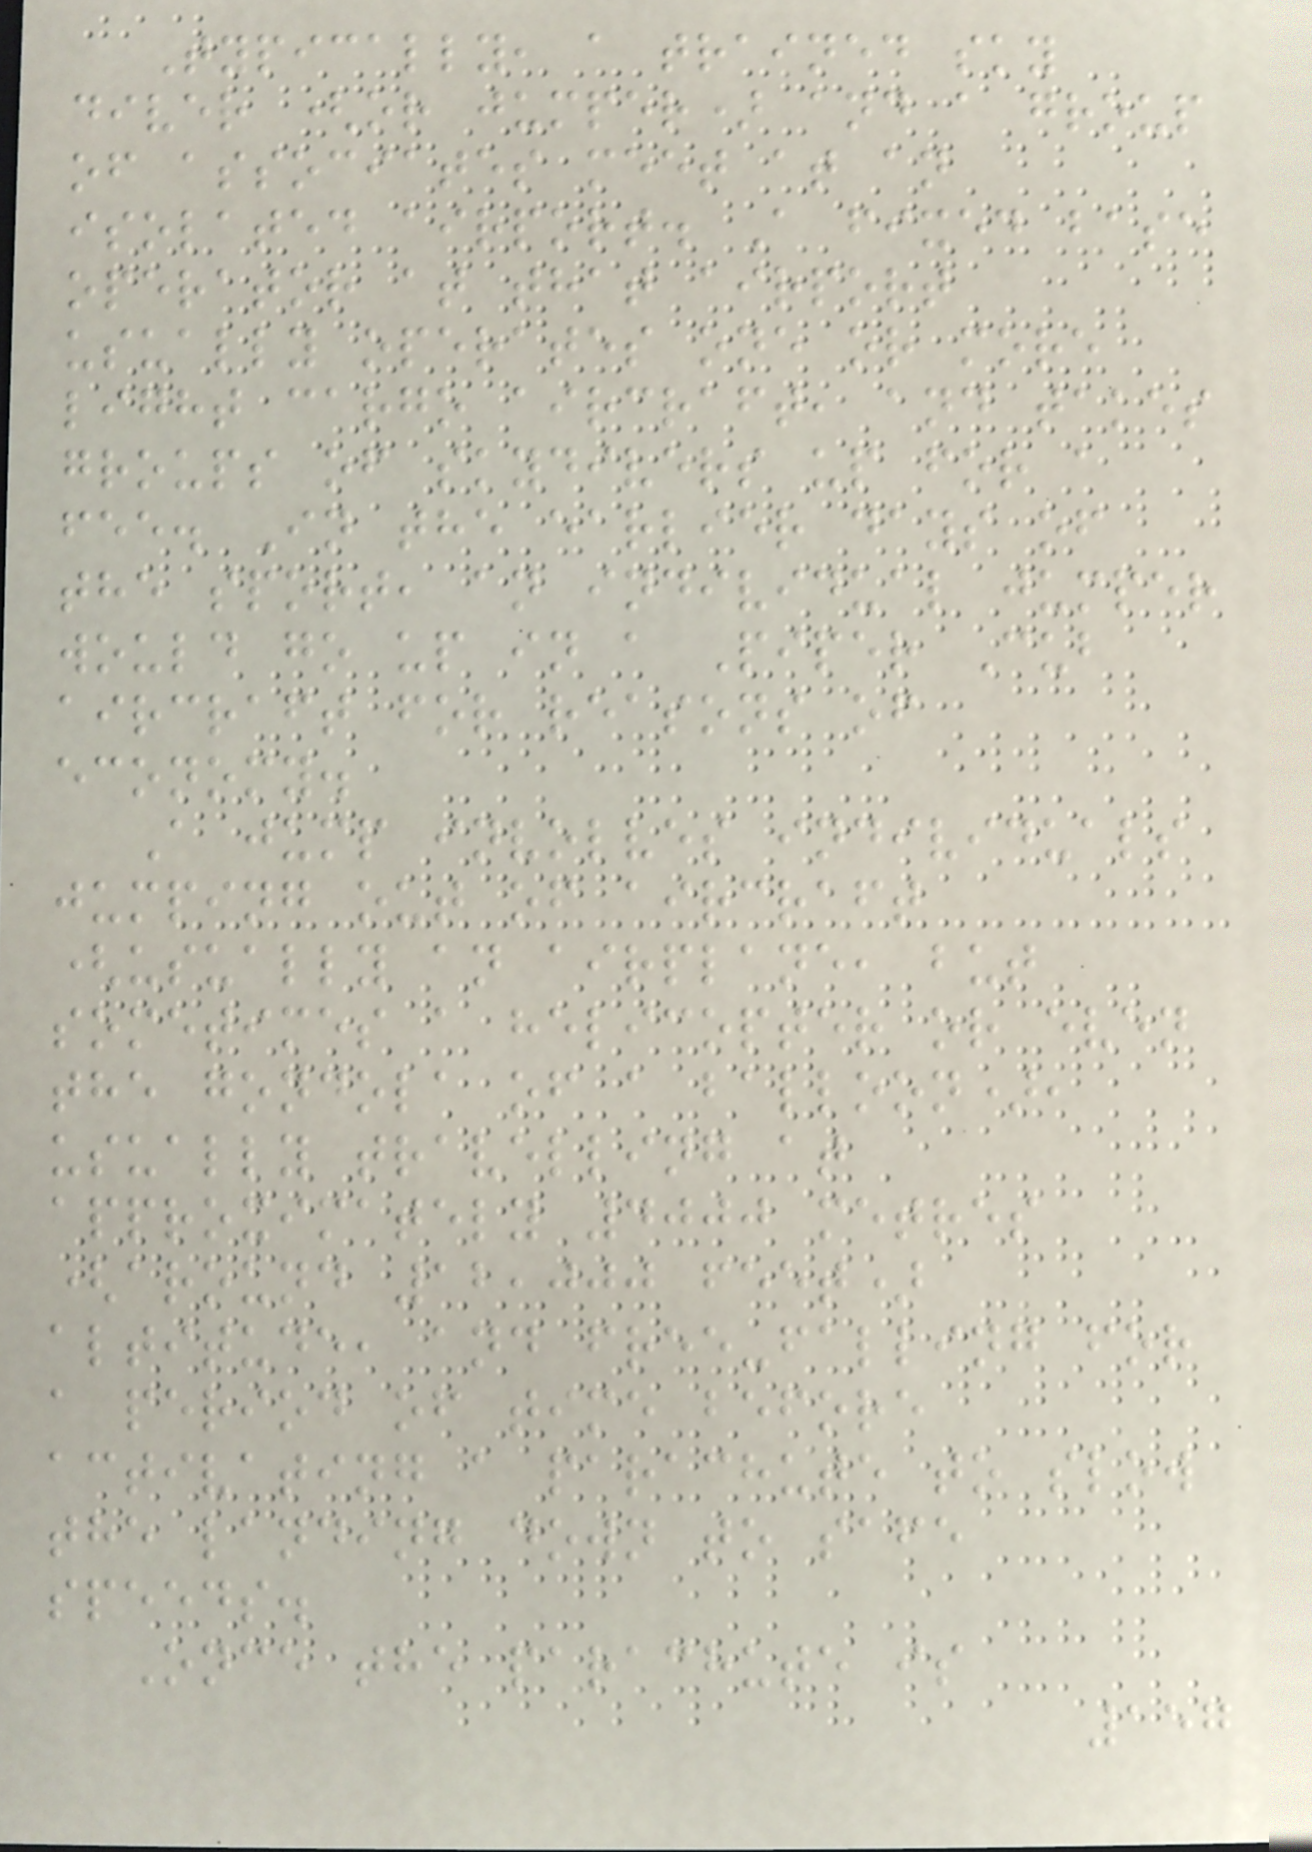Typically, a trained sky
diver (or jumper) and a group
of associates meet at an
isolated airport. A fixed base
operator at that airport
usually operates one or more
light cargo aircraft, and takes
groups of skydivers up for a
fee. In the earlier days of
the sport, an individual jumper
would go up in a Piper Cub
aircraft for reasons of
economy.
A jump involves individuals
jumping out of aircraft
(usually an airplane, but
sometimes a helicopter or even
the gondola of a balloon),
usually travelling at
approximately 4000 metres
(around 12,000 feet)
altitude, and free-falling for
a period of time before
activating a parachute to slow
the landing down to safe
speeds.
Once the parachute is
157
